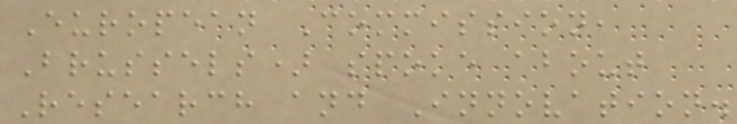European Commission,
Brussels) spoke about
Research and Innovation.
